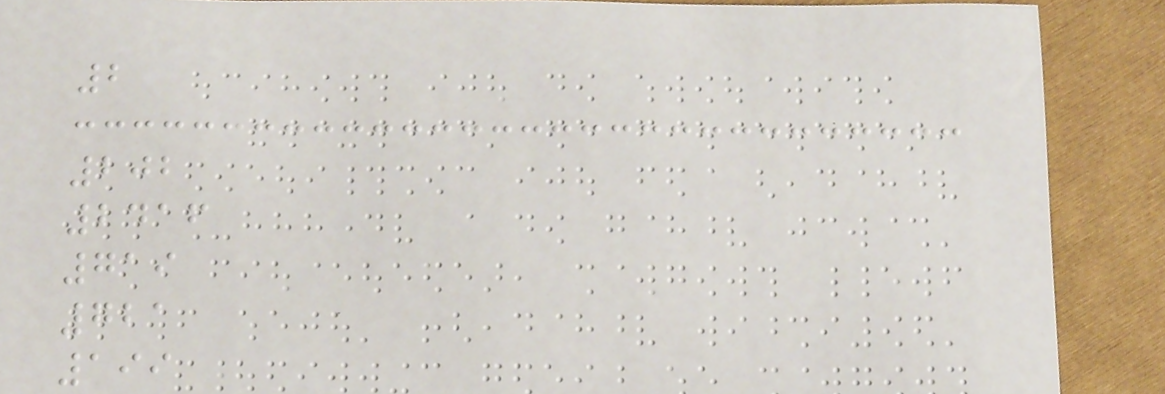2
202
2416
719
721
199
